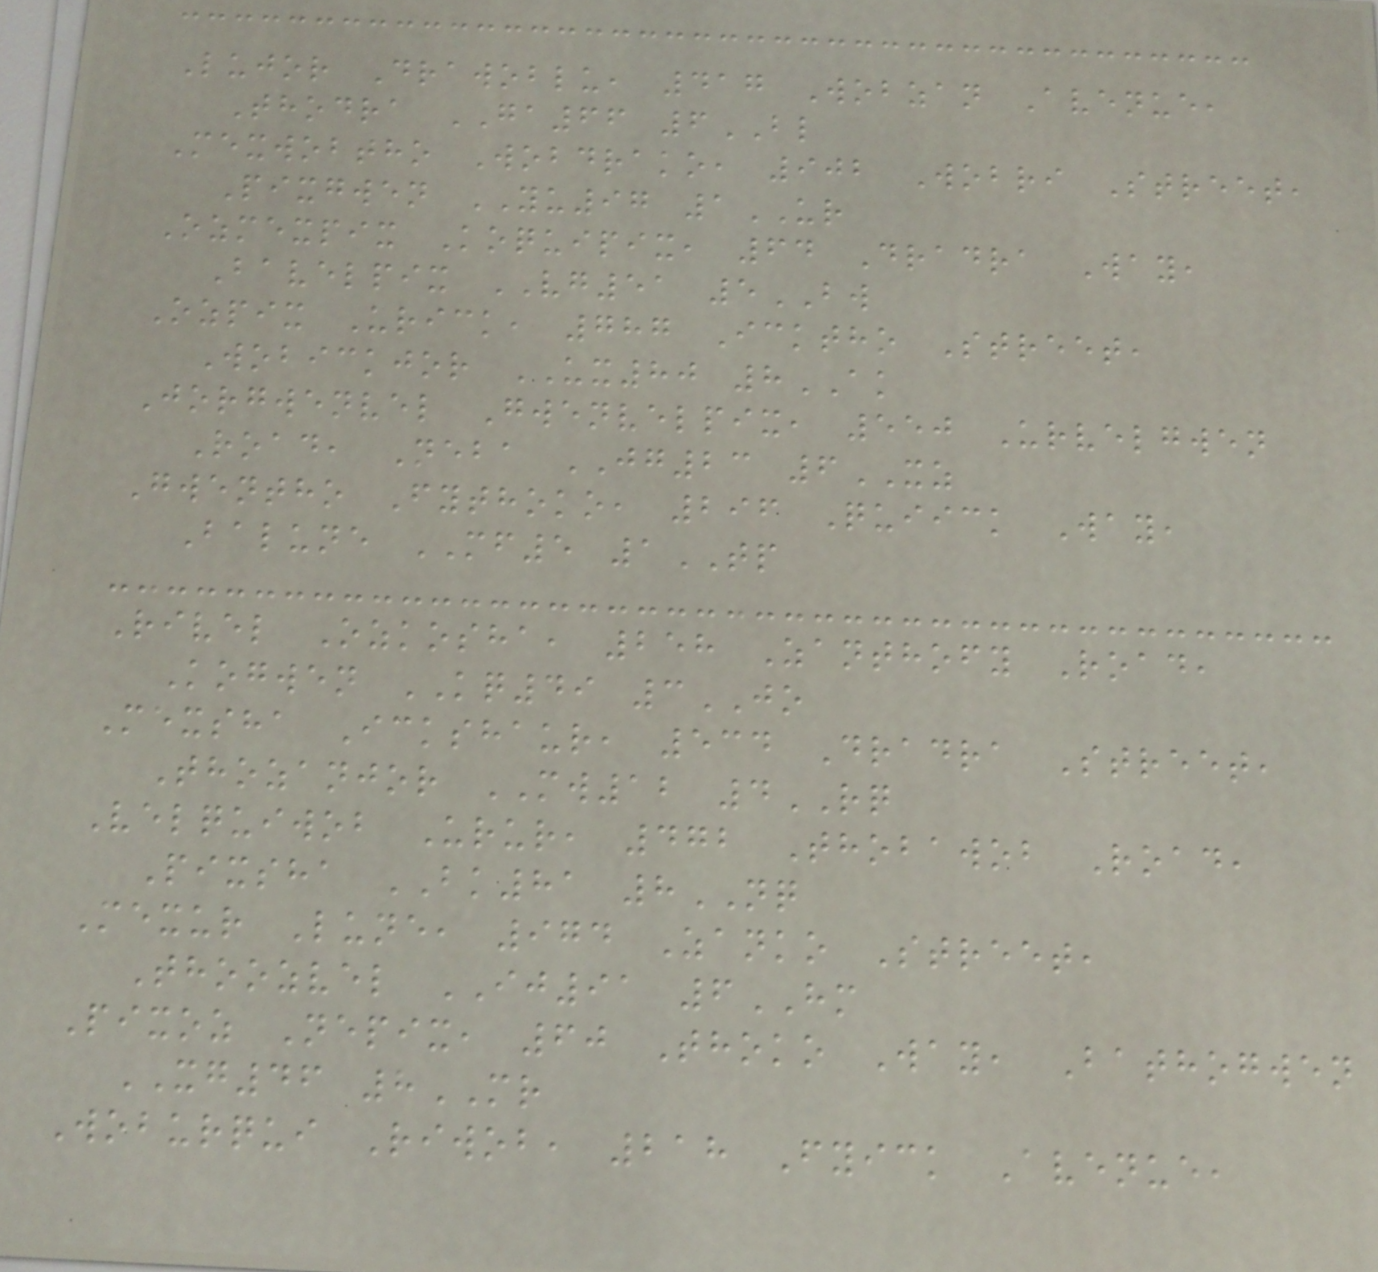Lujor Drawoblu, 417 Wobzan Avenue,
Thodra GA66 6BL
Mexwobtho Wobdrako, 902 Wobri Street,
Pixgwen YU97 1UR
Ozmexpix Koquipix, 64 Dradra Way,
Bavelpix VG51 5BW
Ozpix Urick, 787 Icktho Street,
Wobickjor UX80 8AK
Jorgwenvel Gwenvelpix, 550 Urvelgwen
Road, Neba JG23 6XZ
Gwentho Fythoko, 296 Quiick Way,
Balune MF5 1TP
Rivel Ozkosha, 258 Zanthofy Road,
Kogwen KQ49 3JO
Mexsha Ickshaur, 534 Dradra Street,
Thozanjor MW12 4RQ
Velquiwob Urur, 472 Thobawob Road,
Pixsha BK81 8NQ
Mexur Lune, 974 Zanko Street,
Thoozvel IJ91 6HM
Pixoz Nepix, 60 Thoko Way, Bathogwen
XG46 8MR
Woburqui Riwob, 218 Fyick Avenue,
